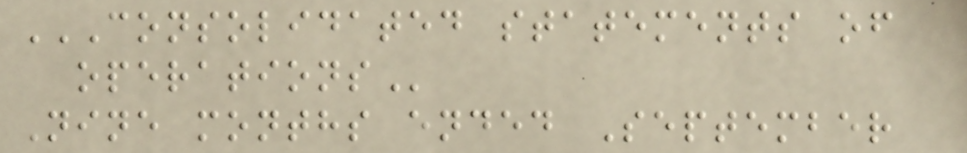CONSOLIDATED STATEMENTS OF
OPERATIONS
Nine months ended September
